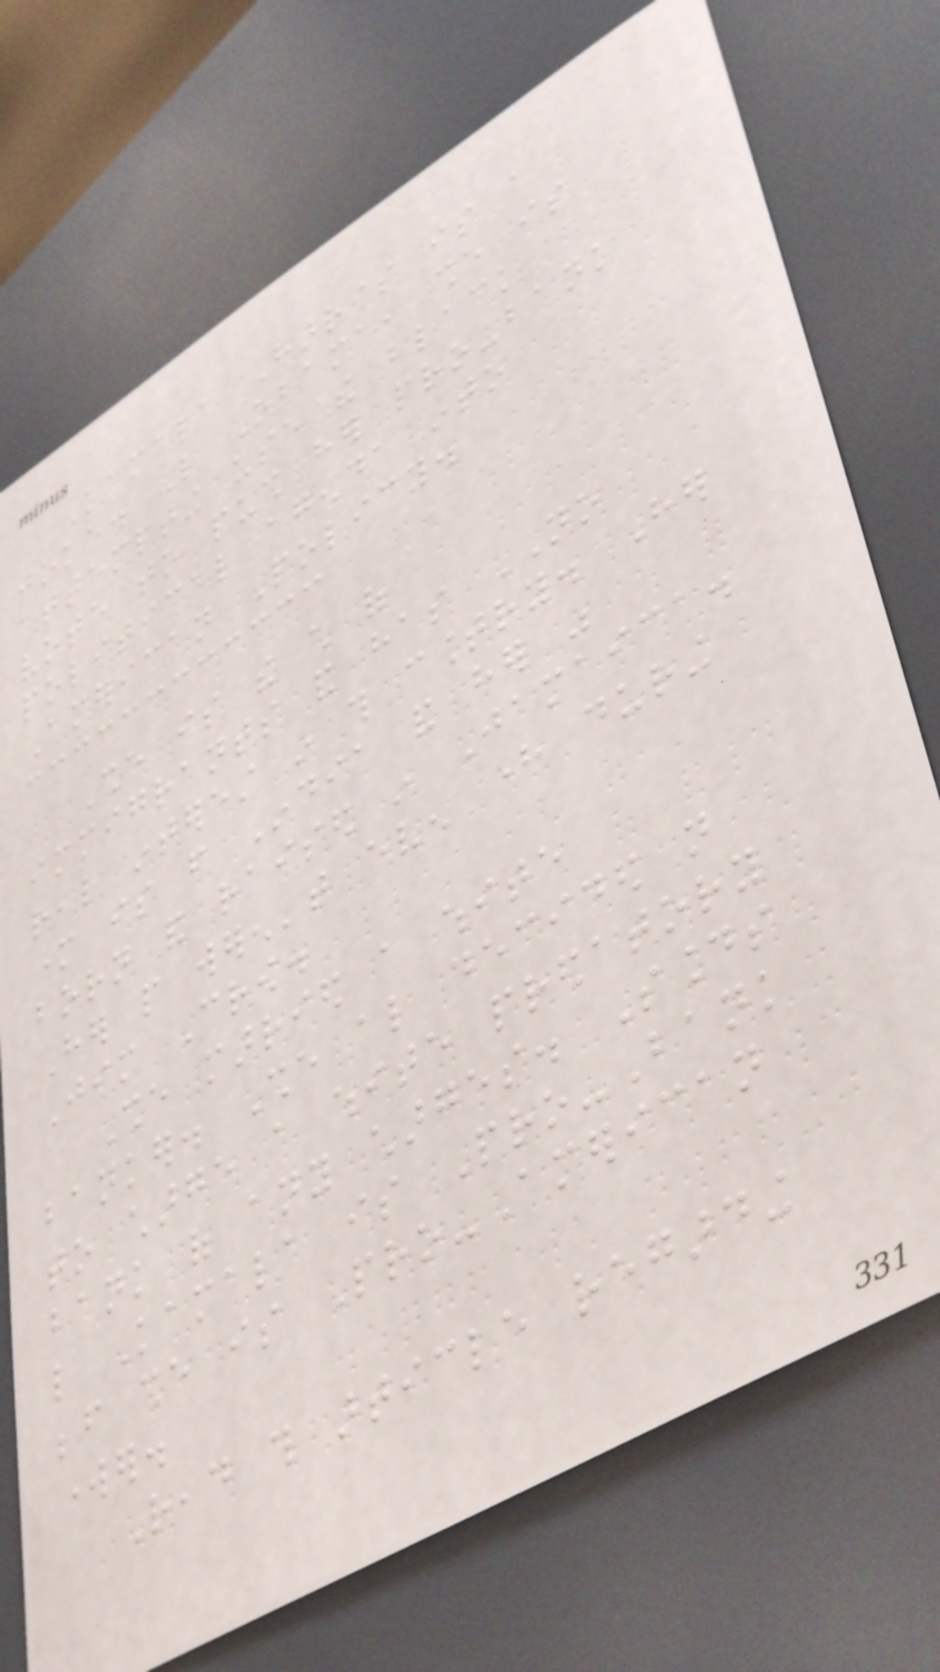Kamala Harris is a
joke. Like Obama, she is
attempting use the black
vote to push her pro-bank
political agenda into
American Policy.
She is the child of
immigrants and has NO
real interest in this country. Her
mother is from India and her was
born and raised in Jamaica.
Her people weren't even here during
Jim Crow.
She married a white
banker. She also decided not
to charge a white predatory
bank of any charges. Sounds
like Kamala is Pro-Bank
before she is Pro-American
worker.
Read this article regarding
